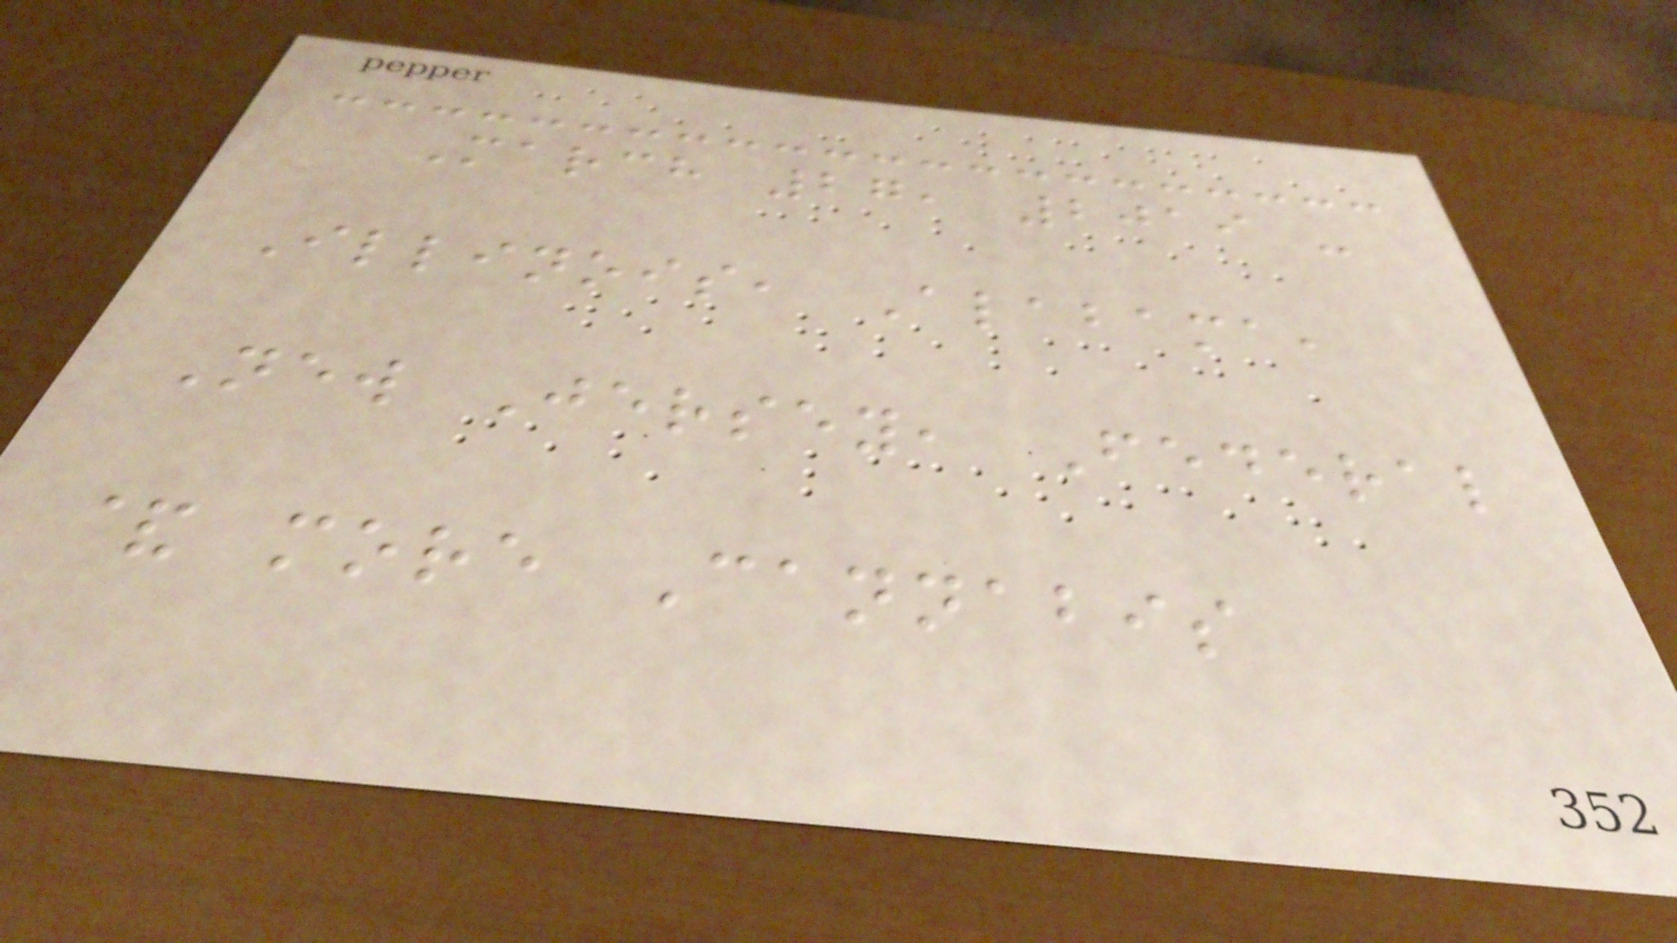March 27, 2019 -
Illinois, Alabama,
New Jersey, Federal
& more Cannabis
